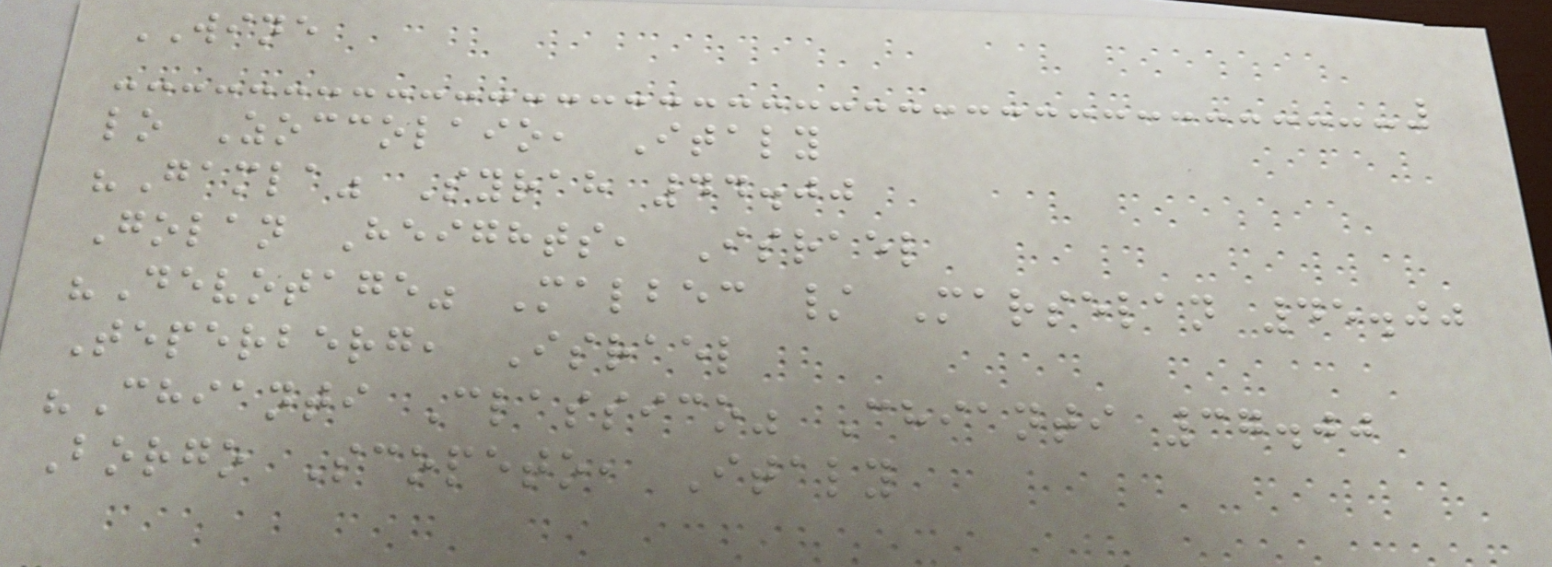WINE
lo Zoccolaio, Italy
"Gamla" Syrah 44.00
Golan Heights, Israel
"Devotage" Malbec / Marselan 45.00
Teperberg, Israel
"Chianti Classico" Chianti 37.00
Borgo Scopeto, Italy
